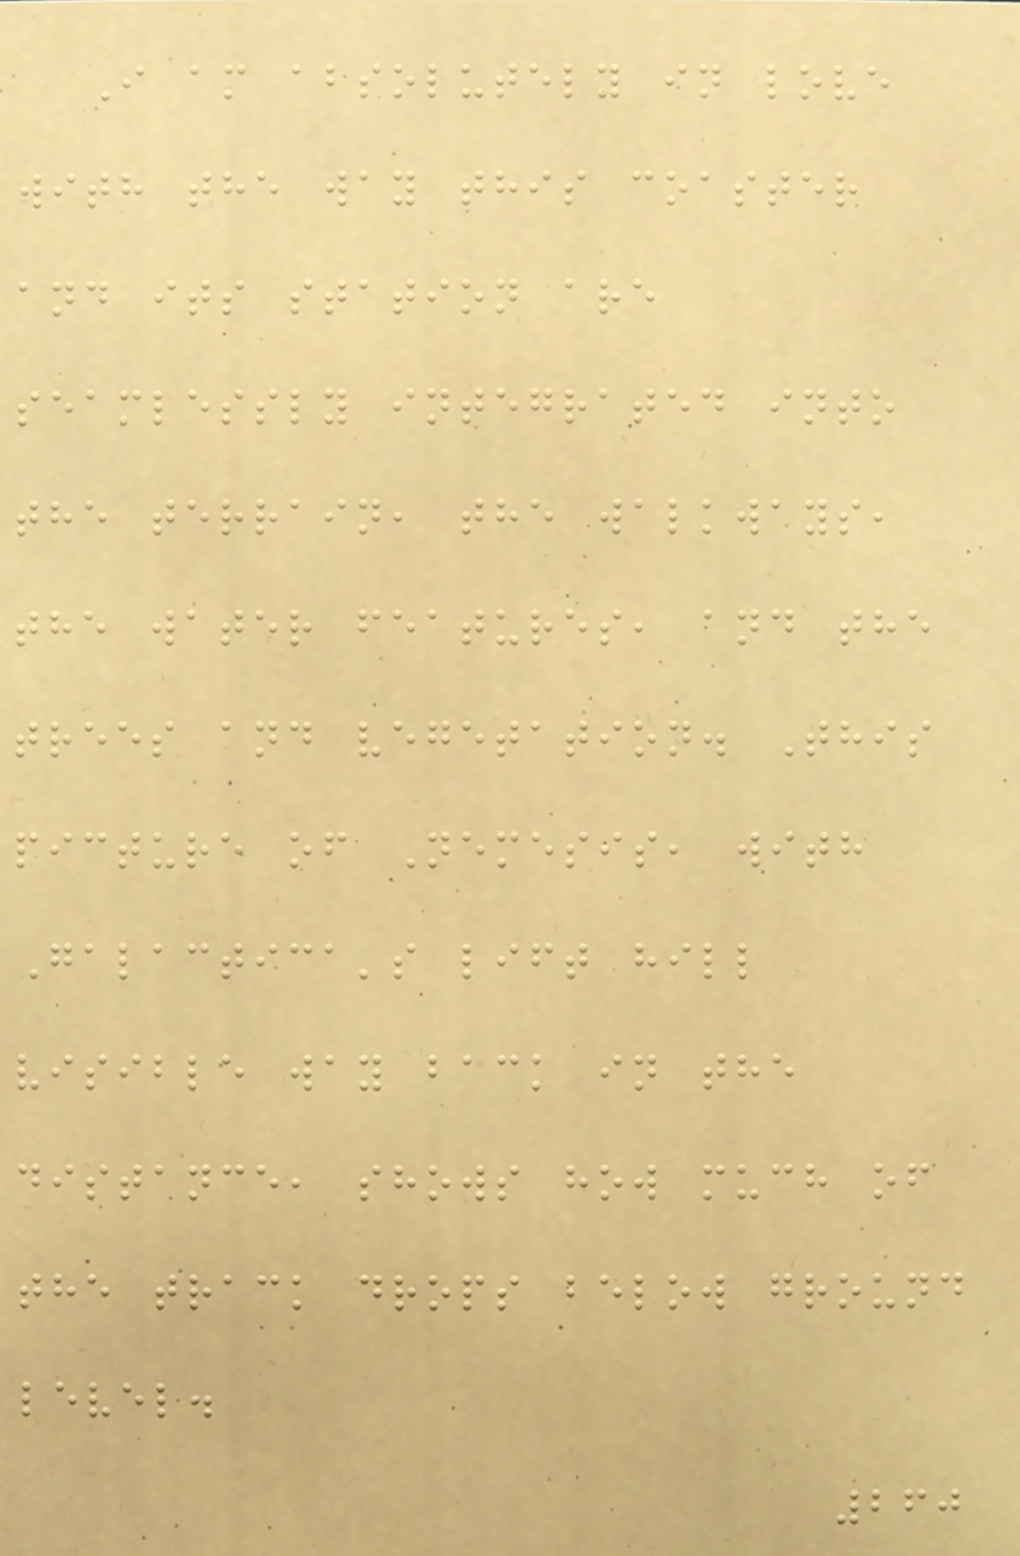I am absolutely in love
with the way this coaster
and its station are
seamlessly integrated into
the terrain, the walkways,
the water features, and the
trees and vegetation. This
picture of Nemesis, with
Galactica's lift hill
visible way back in the
distance, shows how much of
the track drops below ground
level.
260
